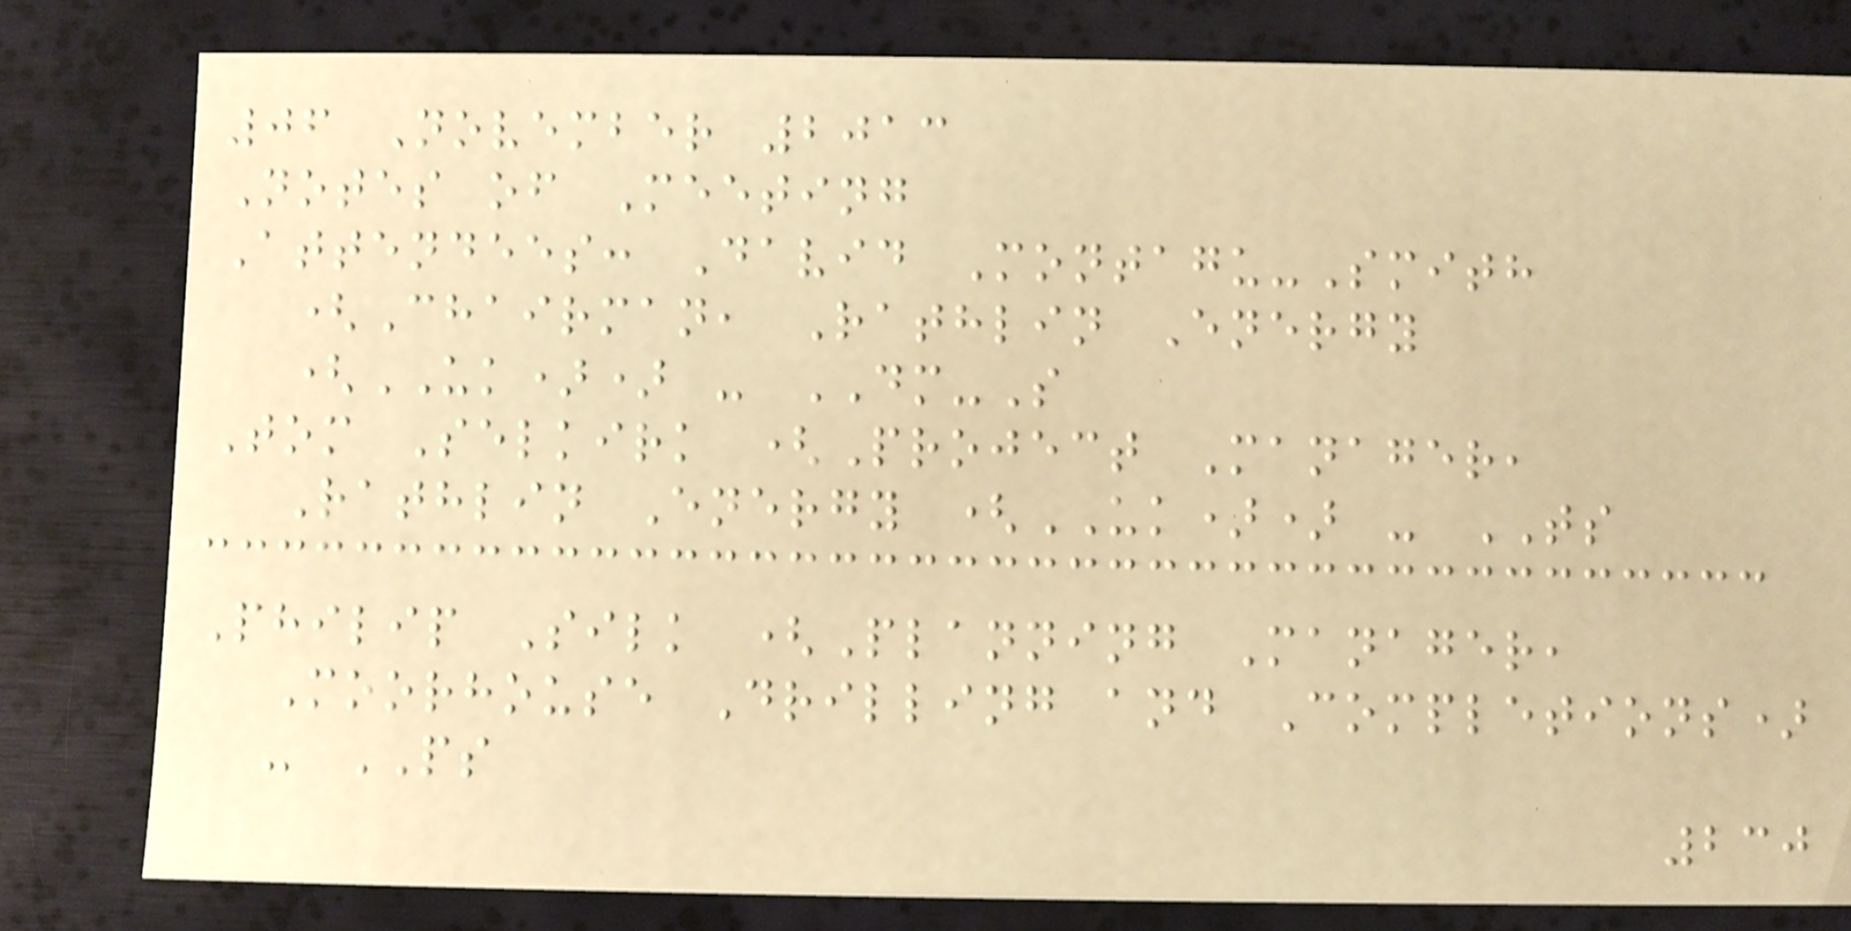06 November 2013
Notes of Meeting
Attendees: David Montagu-Smith
(Chairman, Rathlin Energy
(UK)) - DM-S
Tom Selkirk (Project Manager,
Rathlin Energy (UK)) - TS
Philip Silk (Planning Manager,
Moorhouse Drilling and Completions)
- PS
230
